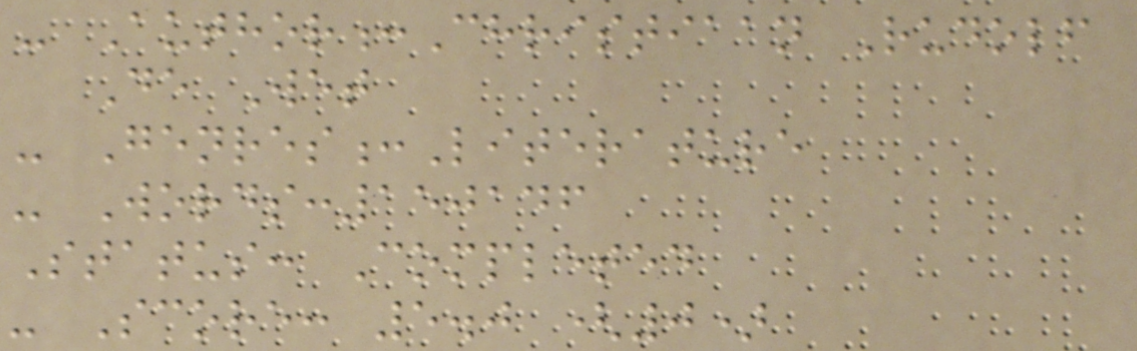- Author:Christiaan Rudolf
De Wet
- Genres:Literature
- Words:150146
Status: Completed
- Score: 5.0 (0)
